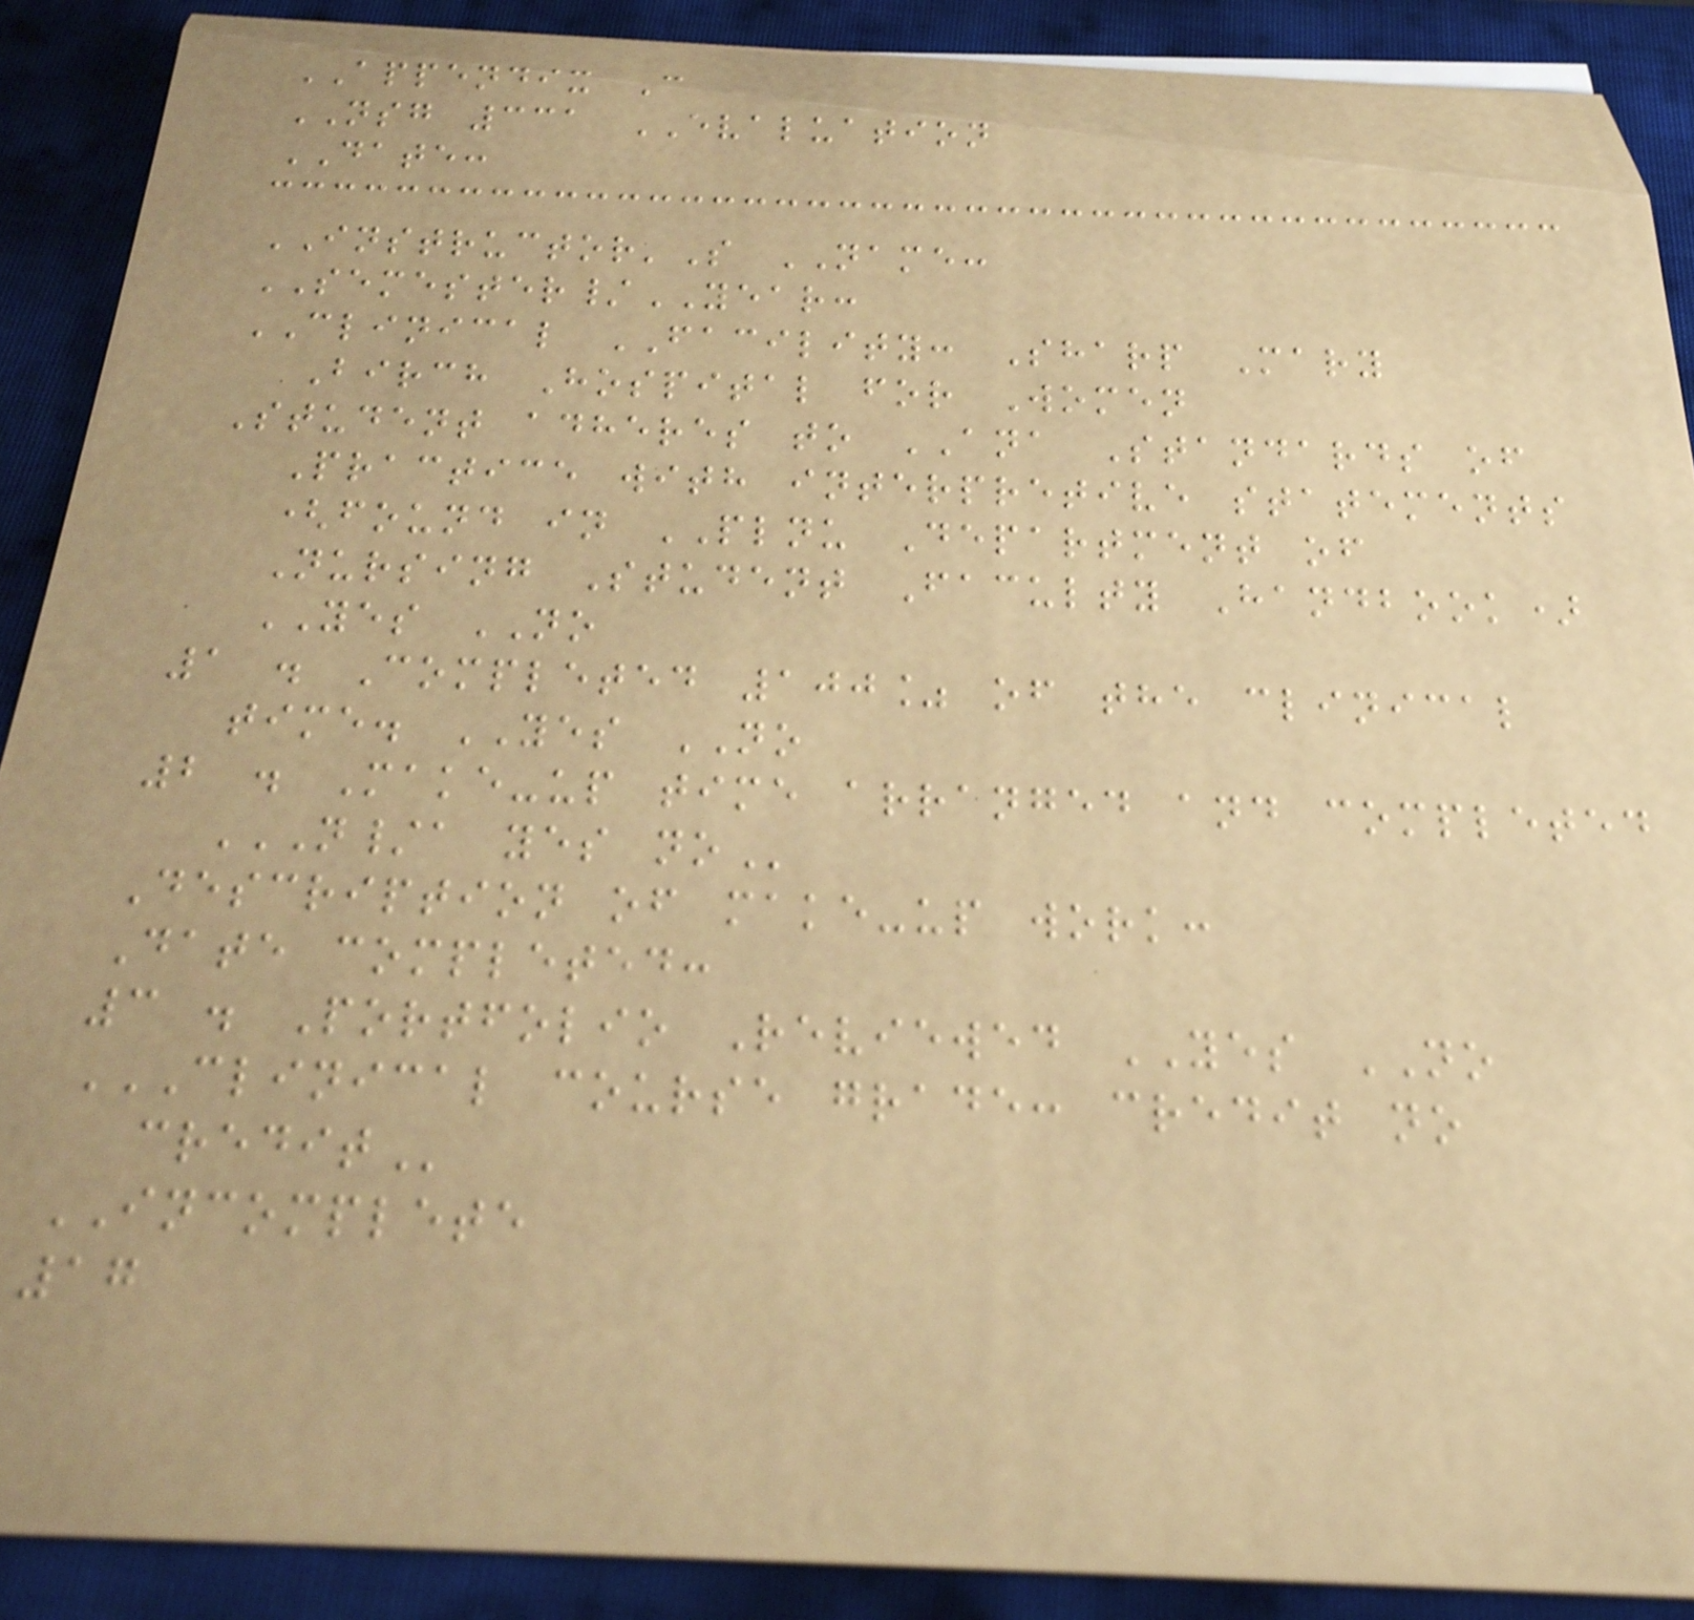APPENDIX C
NSG 331 EVALUATION
DATE:
INSTRUCTOR'S NAME:
SEMESTER/YEAR:
CLINICAL FACILITY: Sharp Mary
Birch Hospital for Women
Student adheres to ANA Standards of
Practice with interpretive statements
(found in PLNU Department of
Nursing Student Faculty Handbook)
YES NO
1 . Completed 100% of the clinical
time. YES NO
2 . Make-up time arranged and completed
N/A YES NO
Description of make-up work:
Date completed:
3 . Portfolio Reviewed YES NO
CLINICAL COURSE GRADE: CREDIT NO
CREDIT
INCOMPLETE
17
